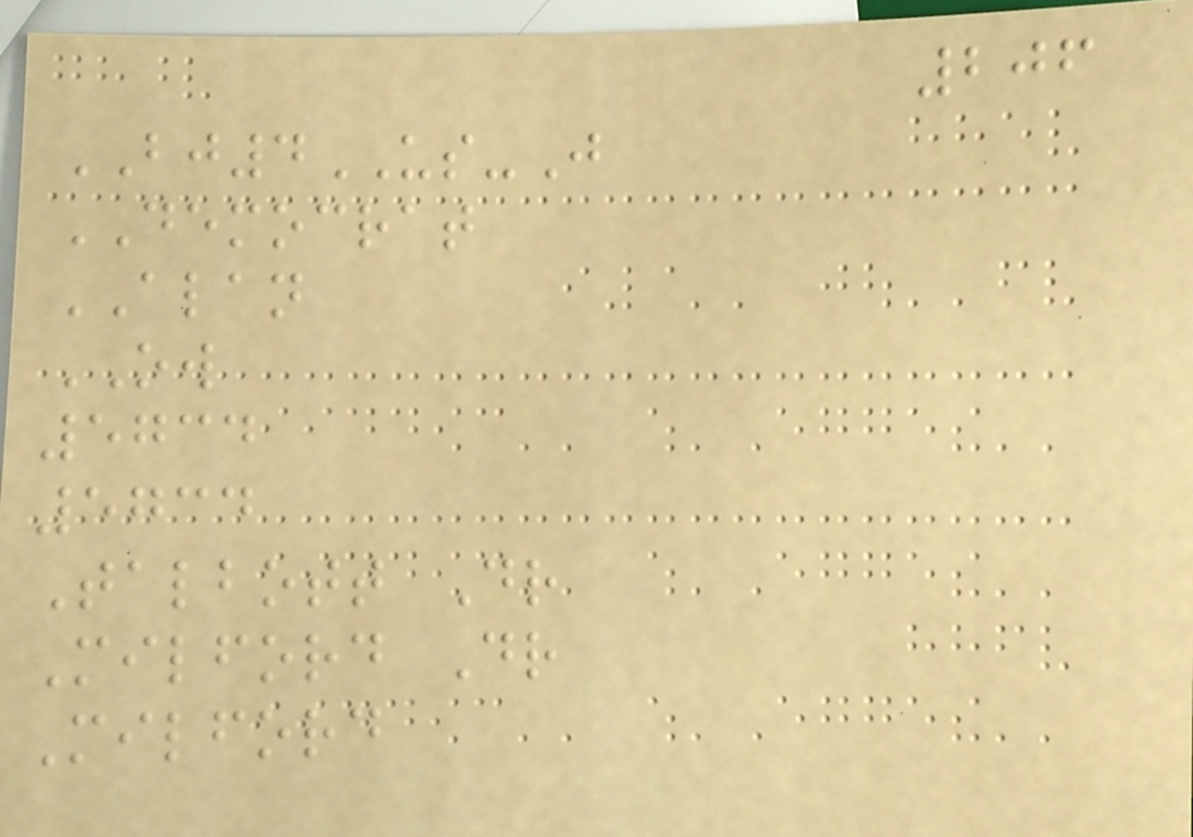206
BJ4US-J
DEMOCRAT
ALAN
OW
5734
5734
Talbott Dr
Milford Dr
Milford
